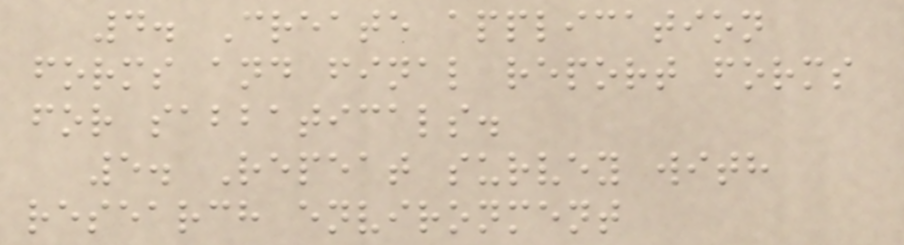4. Create application
forms and final report forms
for sabbaticals.
5. Repeat survey with
research environment
